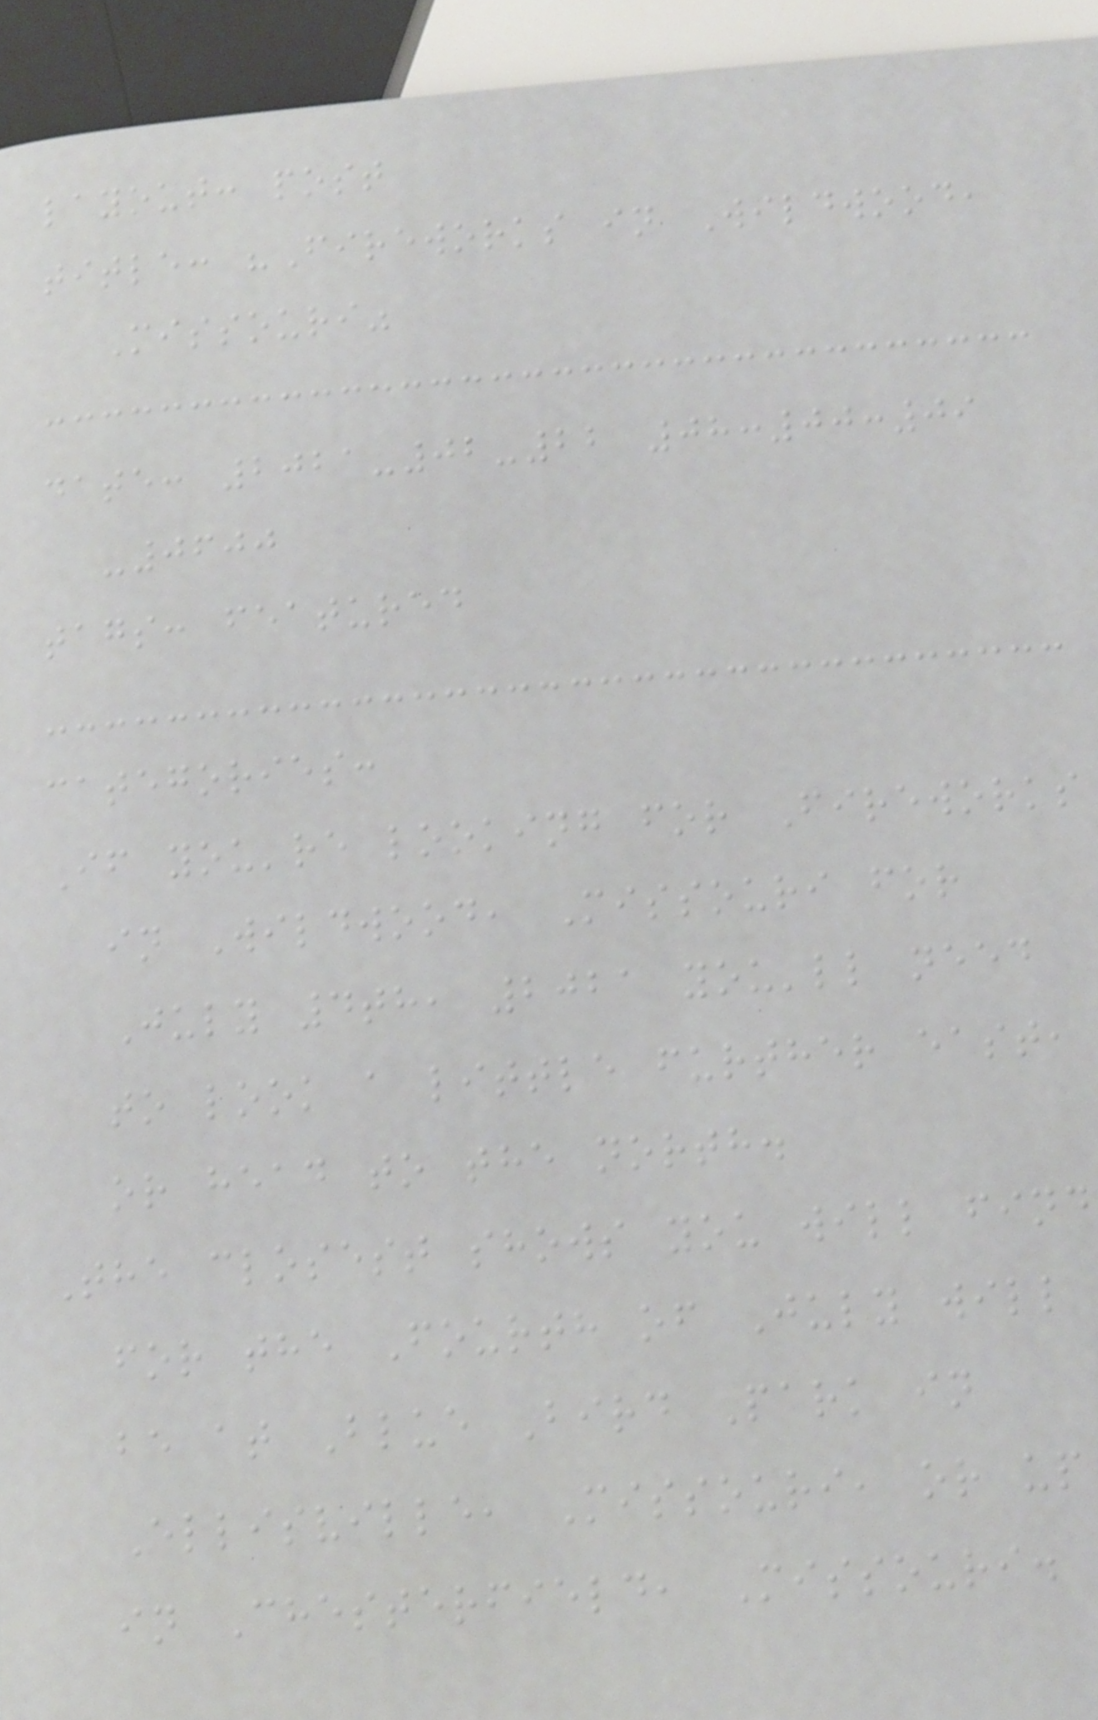layout: post
title: "Fireworks in Wildwood,
Missouri"
date: 2021-02-22 08:00:09
-0600
tags: featured
categories:
If you're looking for Fireworks
in Wildwood, Missouri for
July 4th, 2021 you'll need
to look a little further east,
or head to the north.
The closest shows you will find
for the Fourth of July will
be at Blue Bird Park in
Ellisville, Missouri, or up
in Chesterfield, Missouri.
